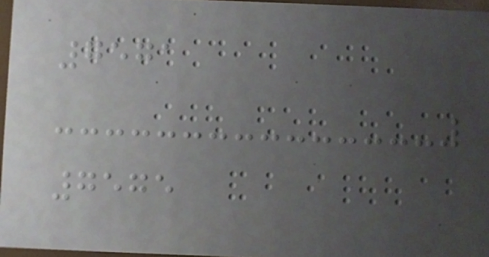7571
7575
